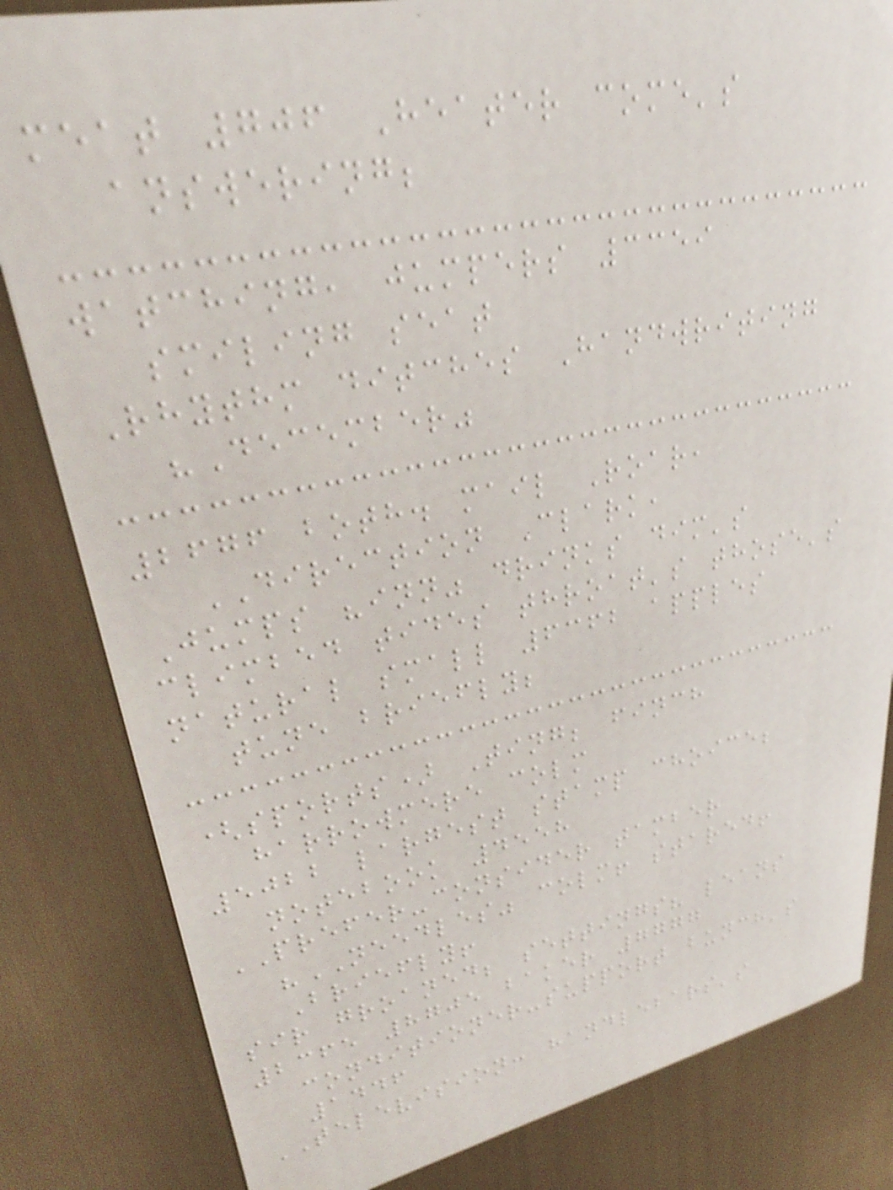meat 706 Heater come's
answering;
watching, jumpers 3359
smiling seat
Rhythm ditches Handwriting
"December"
2676 both. mail Roar,
DIRECTION Clark,
Jumps "inn" drinks dim's
climbed tides throat's those's
natural small 6362 apples
tune briefly;
(sports) Ting; finch
harrowmere colm
5022 largest stamp choice;
notebook 4558
PREFER-consider tamber
"NEEDLES" colm! stared!
Briefly!
sir groaned; settings? leans
2365 8705 baker 7777
conditioner-support bunch's
1446
TELEVISION: handlebars's
